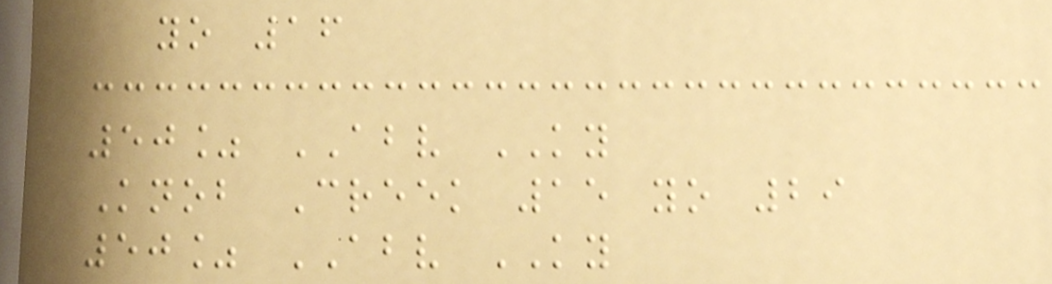yo 16
50% ABV KY
Knob Creek 15 yo 29
50% ABV KY
